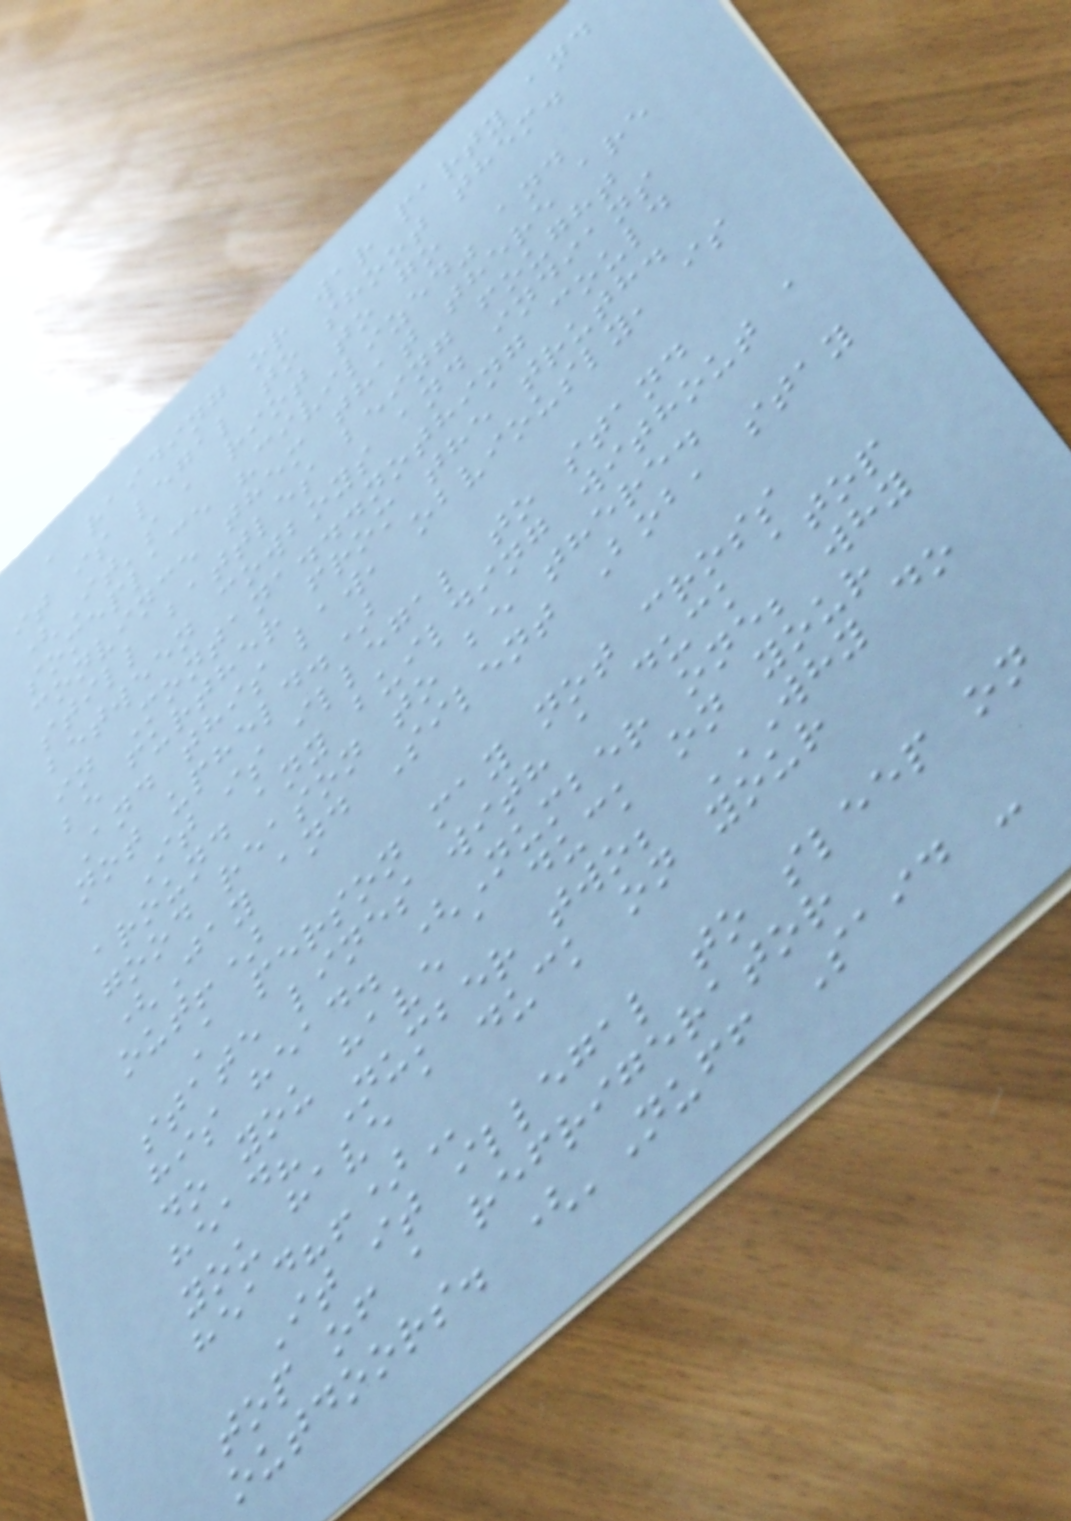a raiding or war party and
it is legal to shoot them.
(It's a riot to go
someplace "civilized" and
convince them that there are
still battles being fought
between cowboys and indians
in Montana...nothing could
be further from the truth.
And this law, obviously, is
not upheld.)
It is illegal to stand
around any building without a
good reason to be there.
(Jay and Silent Bob, stay
out!)
A person may not cross
state lines with a duck atop
his head. (Number one; why
do you have a duck on your
head? Number two; WHY DO
YOU HAVE A DUCK ON YOUR
HEAD?!)
It it illegal to sleep on
top of a refrigerator
outdoors. ('Nuff Said -
